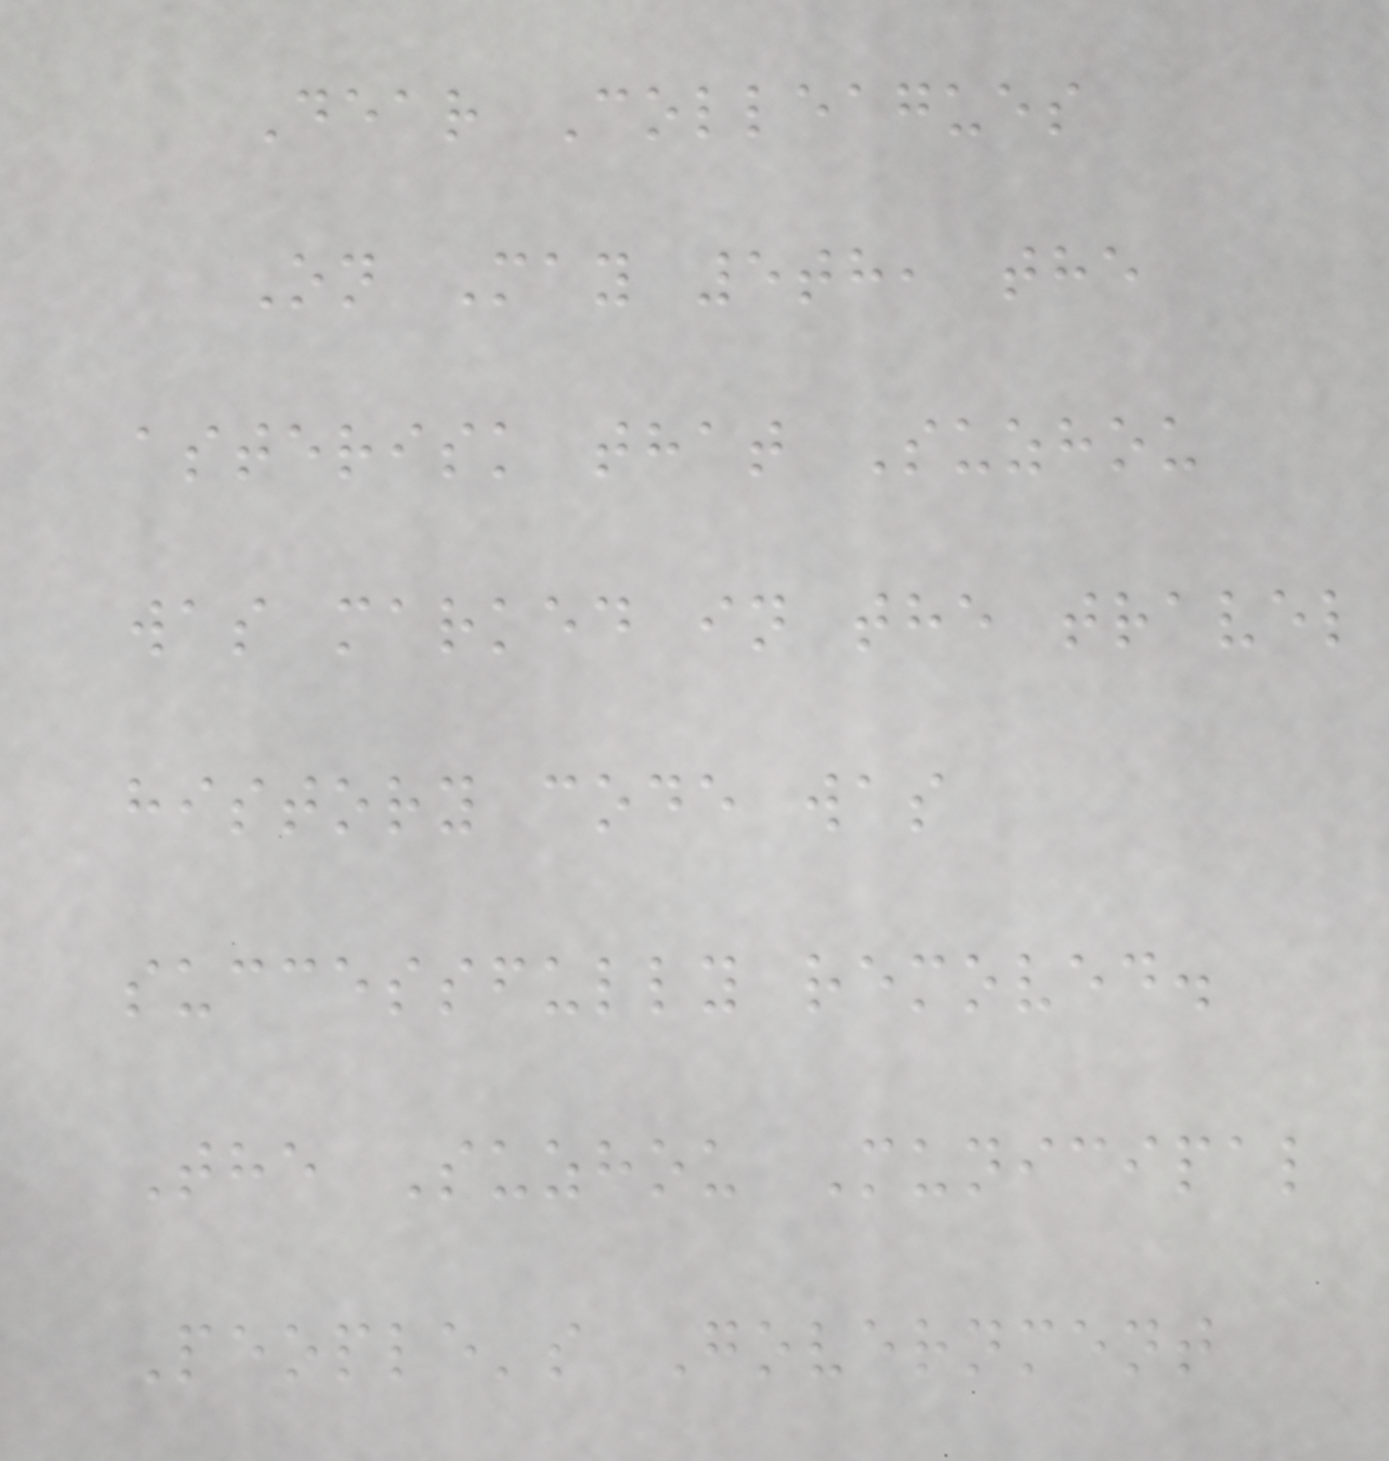Dear Colleagues
On May 5th, the
asterisk that Suzhou
was marked in the travel
history code was
successfully removed.
The Suzhou Municipal
People's Government
